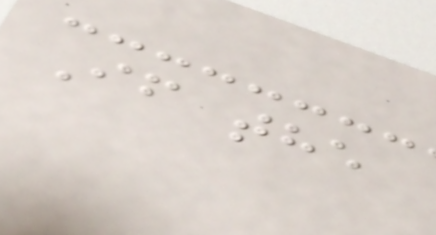If the
